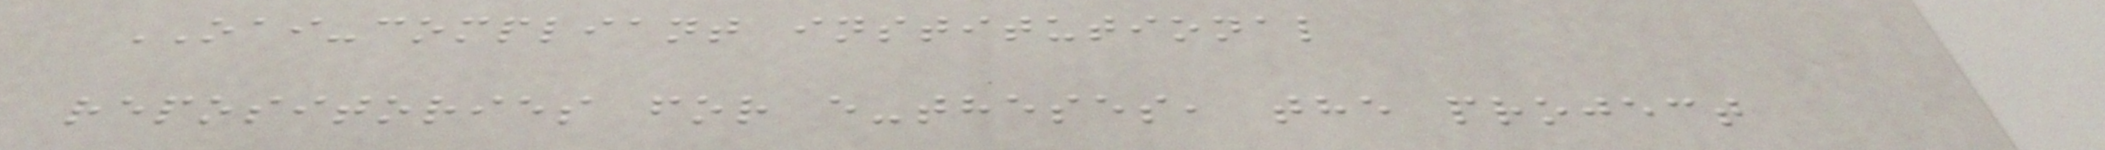OAI-compliant institutional
repositories for e-theses, the project
